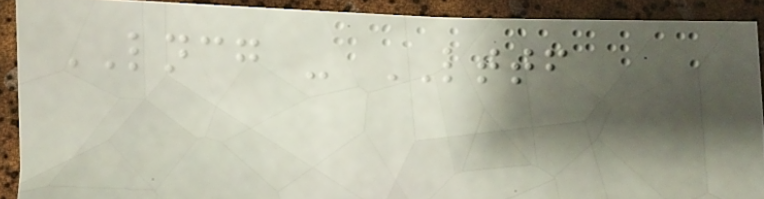LNCG - LTTF
